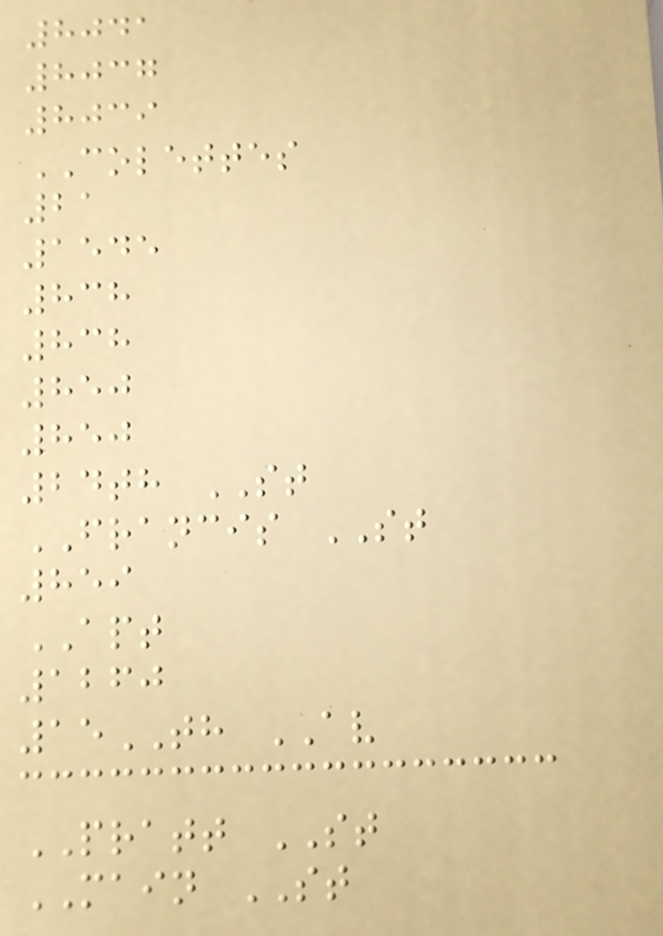8041
8037
8039
COLETTES
21
1545
838
838
850
850
24th ST
FRANCIS ST
859
APT
1260
15TH AV
PRATT ST
MAIN ST
